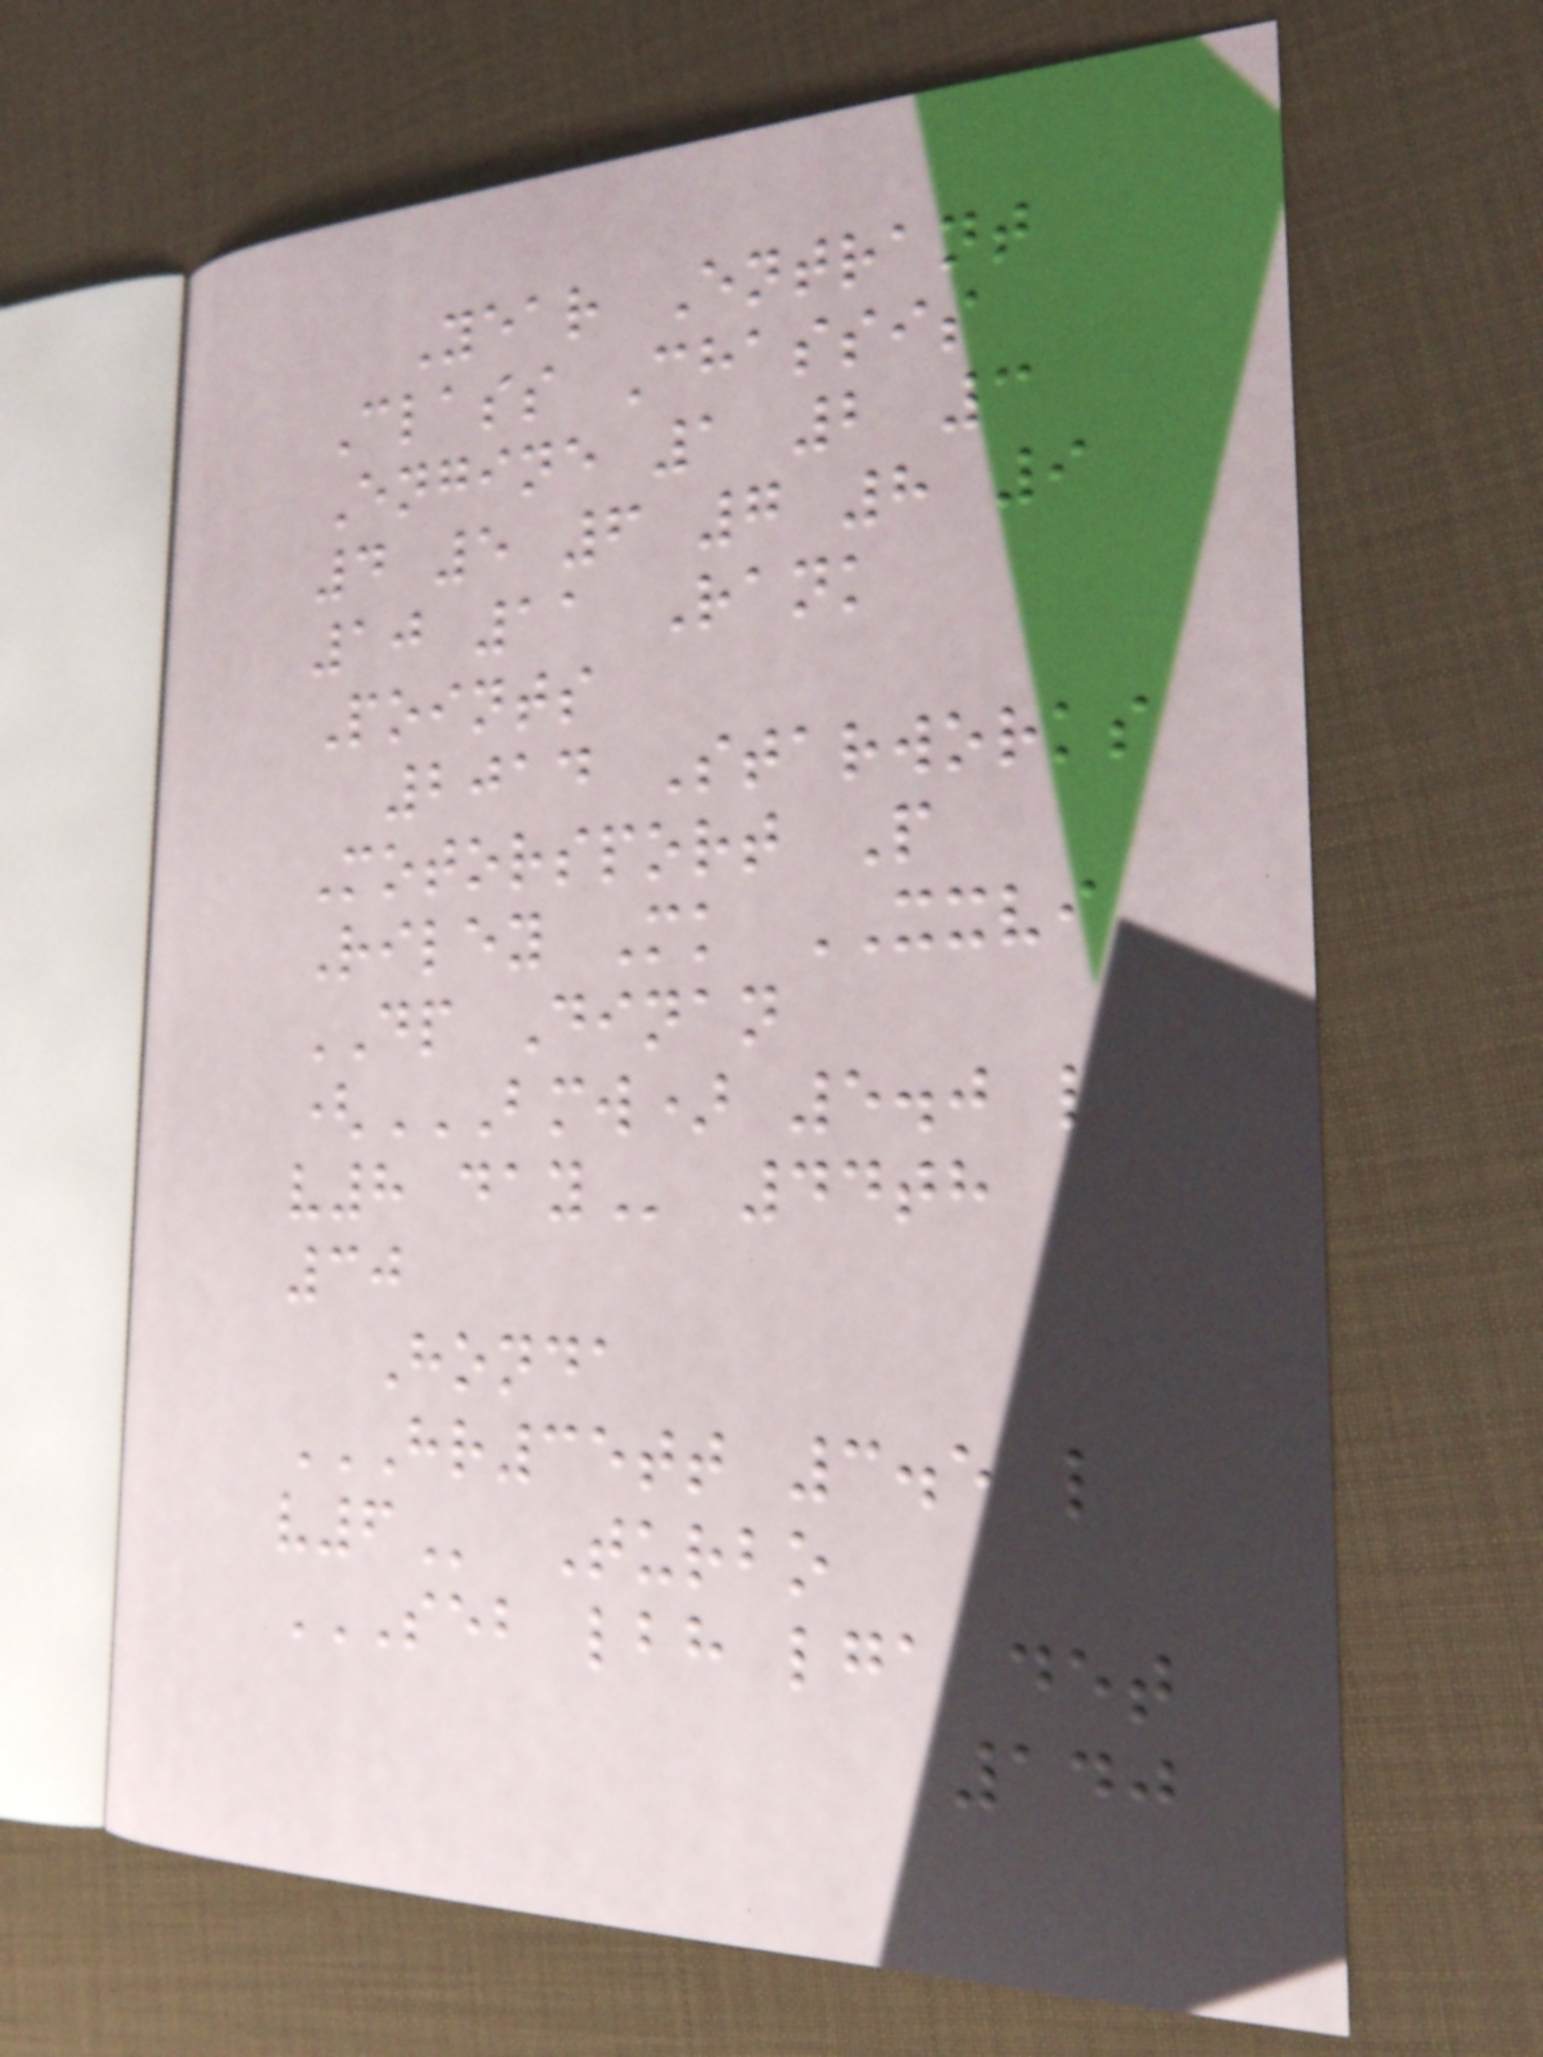Year Entrant
Class Chassis
Engine 1 2 3
4 5 6 7 8 9
10 11 Rank
Points
2014 Starworks
Motorsport P
Riley Mk XXVI
DP Dinan
(BMW) 5.0 L
V8 DAY 44th
30
Honda
HR35TT 3.5 L
V6 Turbo
SEB LBH LGA DET
140
